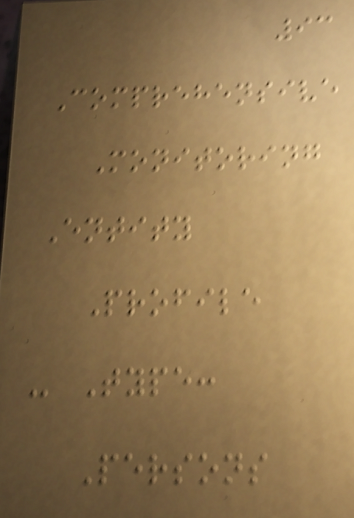93
Comprehensive
Monitoring
Entity
Profile
- Type:
Persons
